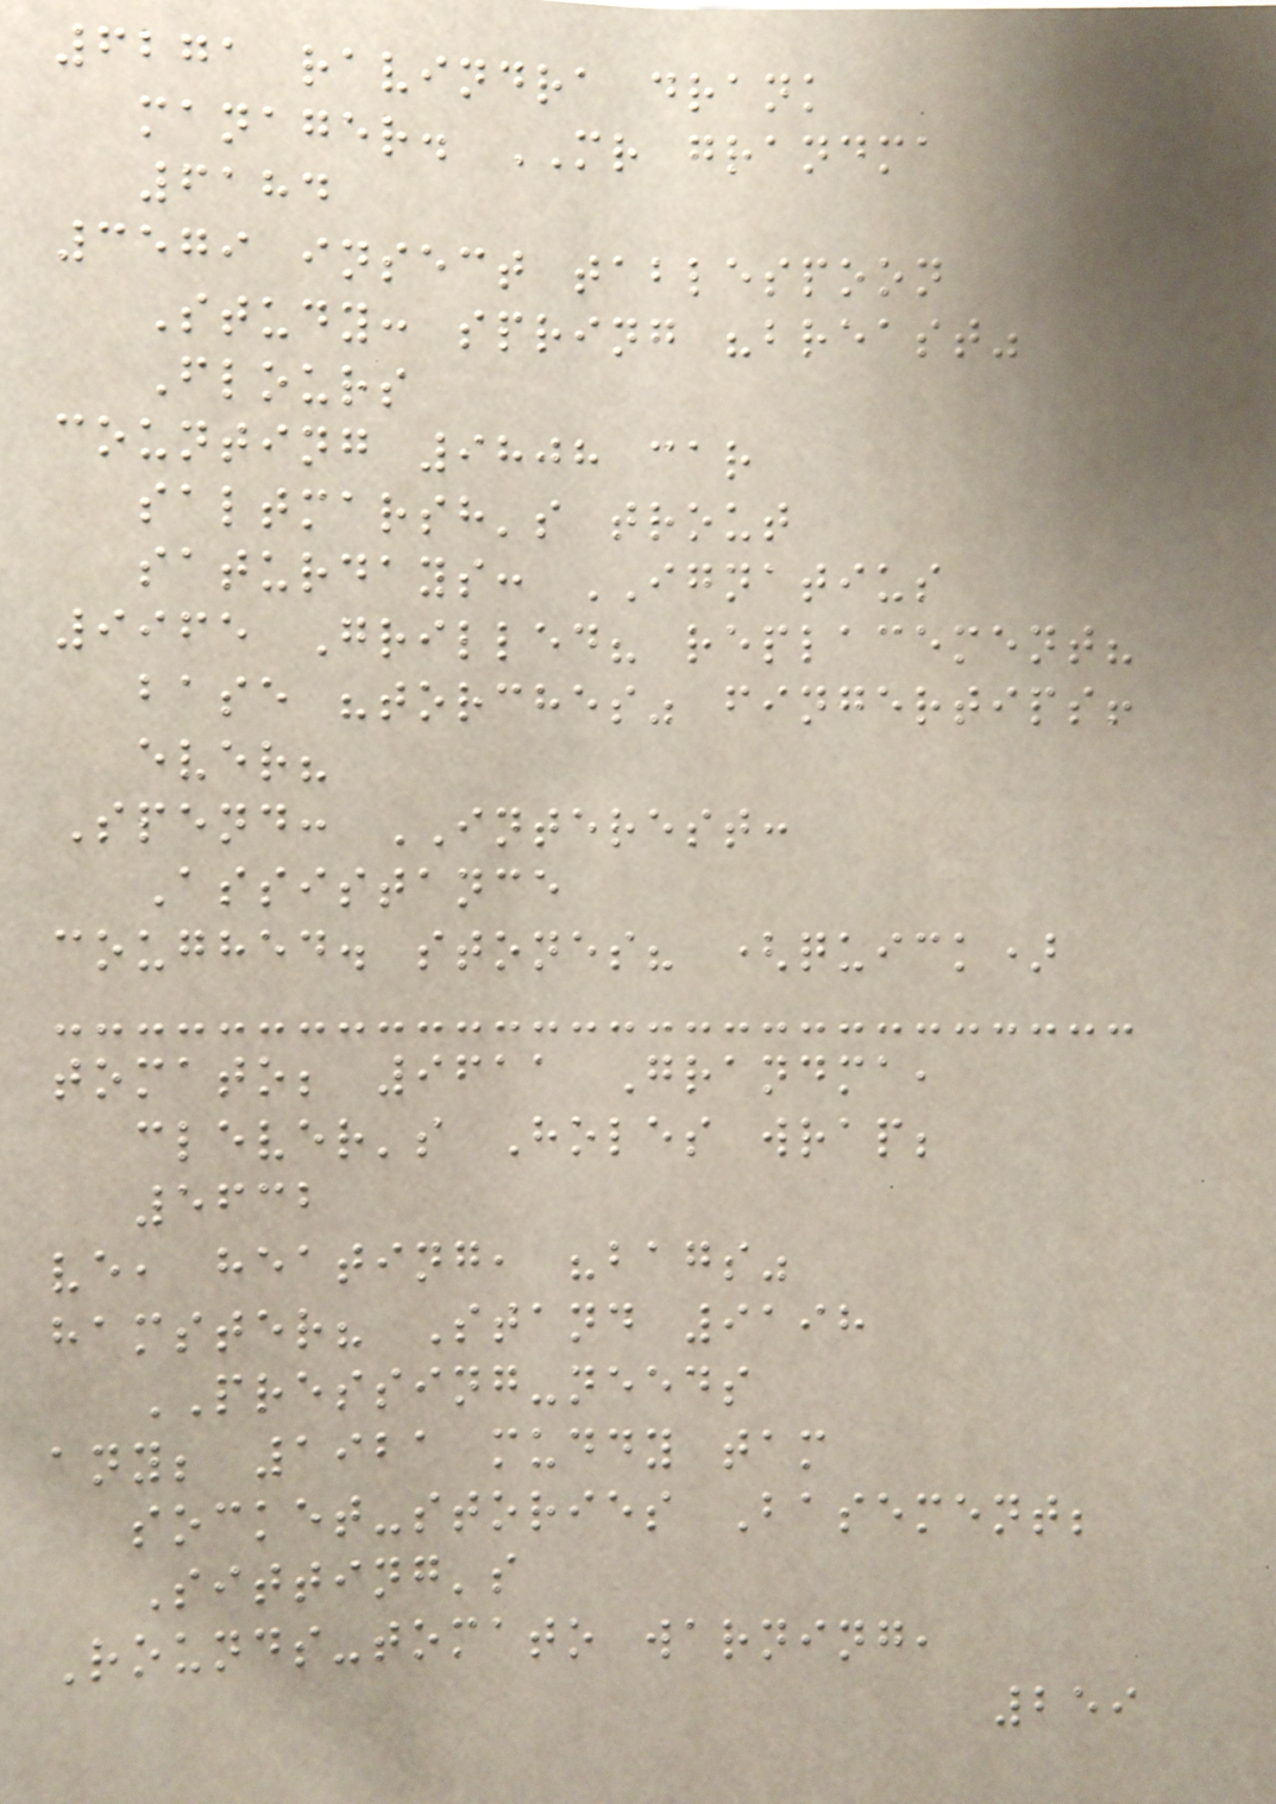6271 ravindra drank
manager. MR grandma
6184
3579 insect tablespoon
Study: spring "breast"
Flours
counting 9808 car
saltmarsh's trout
saturdays: IGNATIUS
9965 Grilled? replacement?
base "torches" fingertips!
ever?
Spend: INTEREST:
Assistance
coughed. stones? (quick)
tomato; 9611 Grandma,
clever's Holes wrap;
5632
ve, heating, "bags"
hamster? Stand 9198
PRESSING-needs
any; 1921 muddy tam
socket-stories Basement;
Sitting's
Rounds-tomato warning,
259
